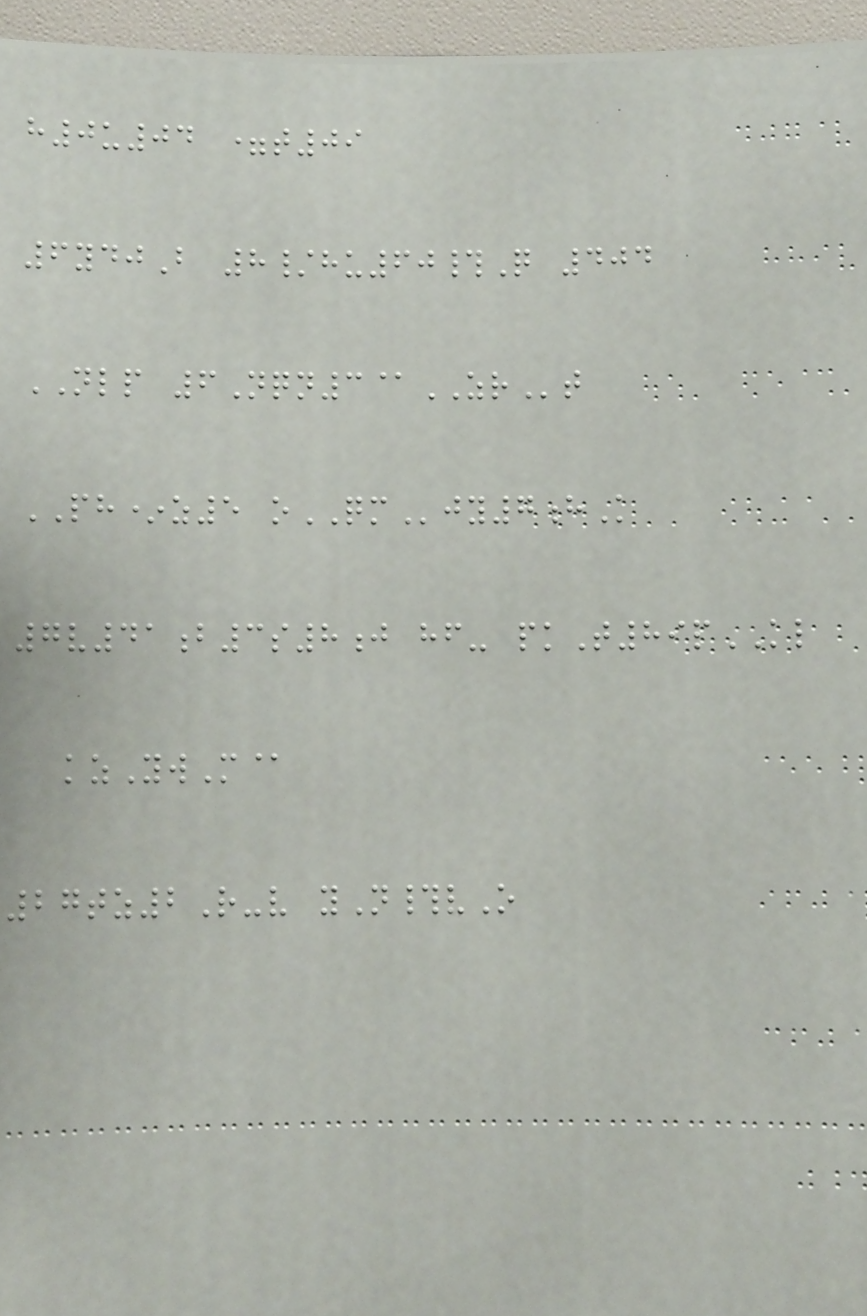h0u04 =t09
6ydjB 8/hu60#Q 404
NLP 6Nqn3@ZRt
PH*z5 oQMjy7hK
7v41b3s8j hf- pkT89pKL
kzYwM@
27tz2R-v yN#vO
